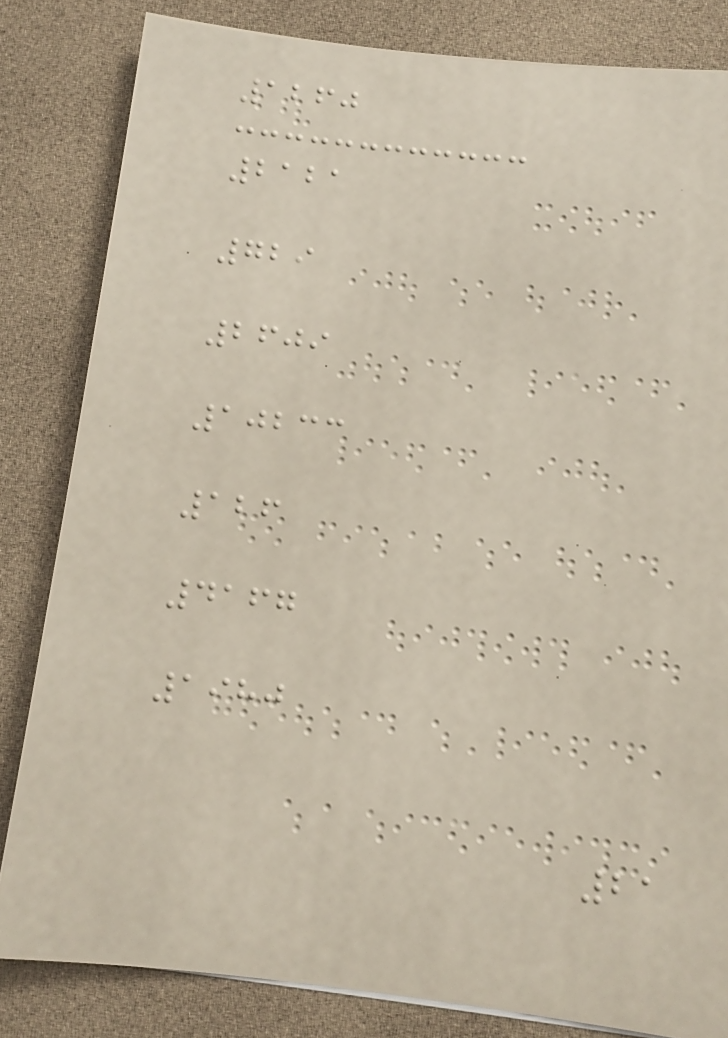1260
2121
729
2609
10233
126
4167
1980
21
